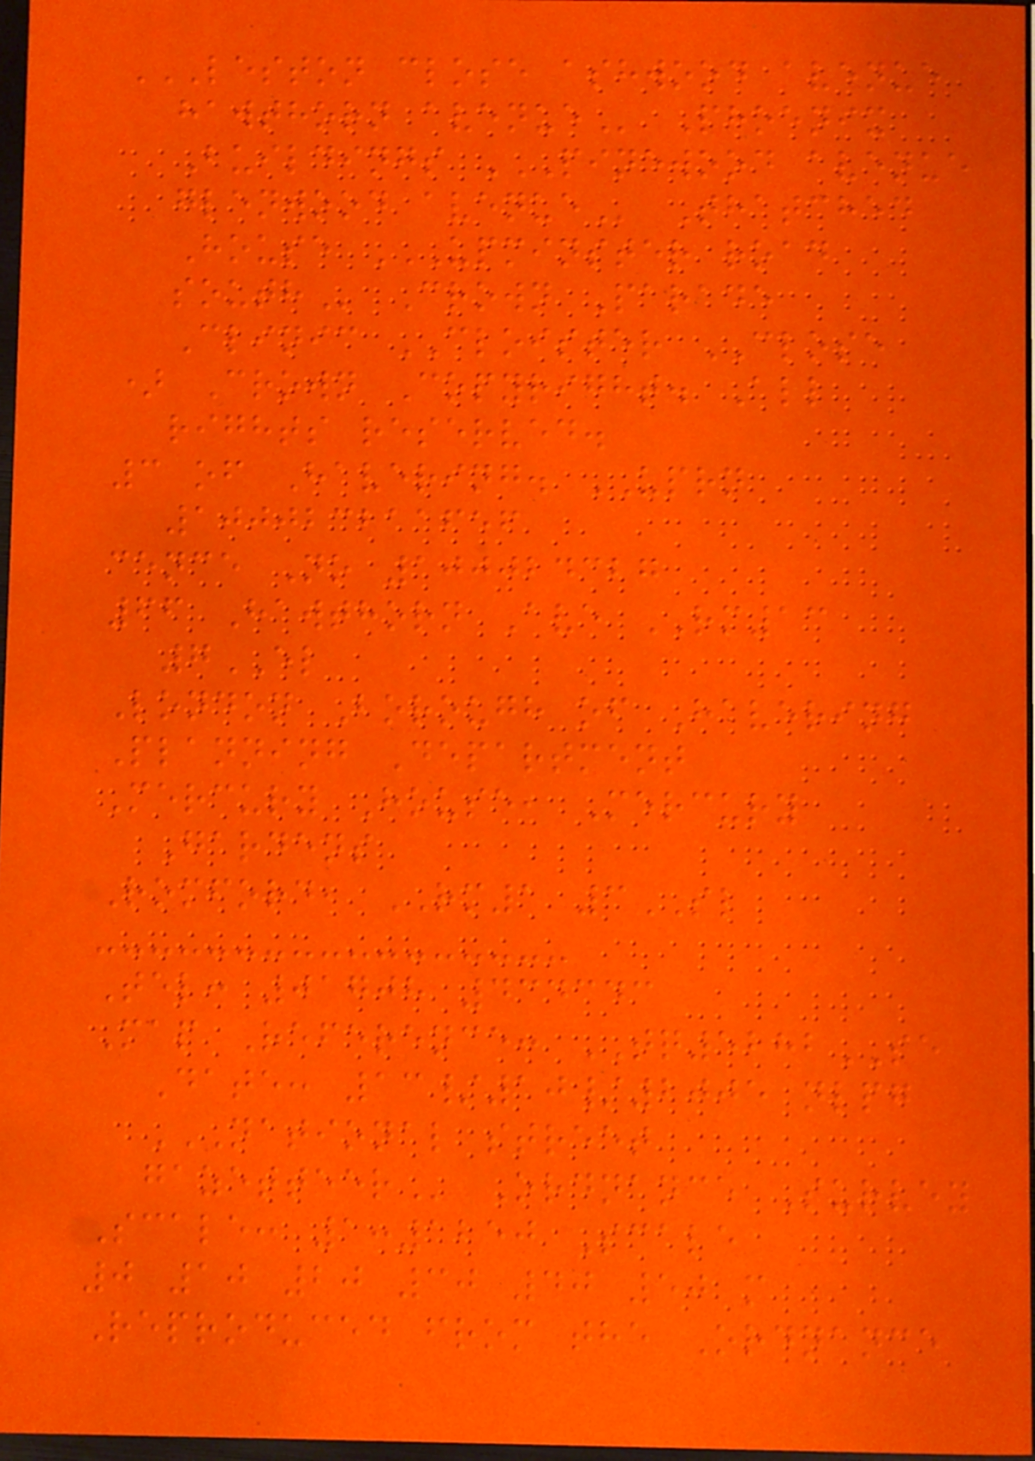LESTON CLOSE ASHWOOD AVENUE
HAWTHORN AVENUE Phoenix
Buildings PINEWOOD AVENUE
GLENWOOD AVENUE Thatched
House UPMINSTER ROAD
SOUTH Crown Parade
Clinic CLOISTER CLOSE
) Crown Copyright. All
rights reserved.
3 of Havering. UPRN
100023211656
cence No 100024327
66 Hawthorn Ave RM13
7EL
London Borough of Havering
Planning Department
Mercury House, Mercury
Gardens
Romford, RM1 3SL
Tel: 01708 434343
Map Reference: TQ5282SE
Date: 13/10/2005 nlpg
NATIONAL STREET
GAZETTEER Ordnance Survey
Scale: 1:1250 Scale
0 10 20 30 40 50 m
Reproduced from the Ordnance
